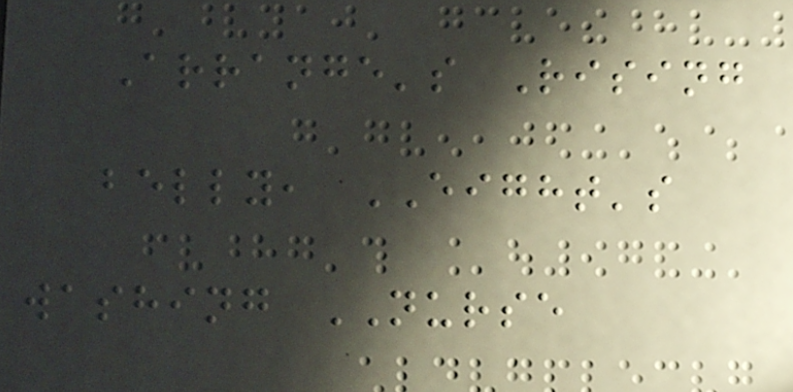Arrange's Rising
belly, EIGHT's
washing NURSE
